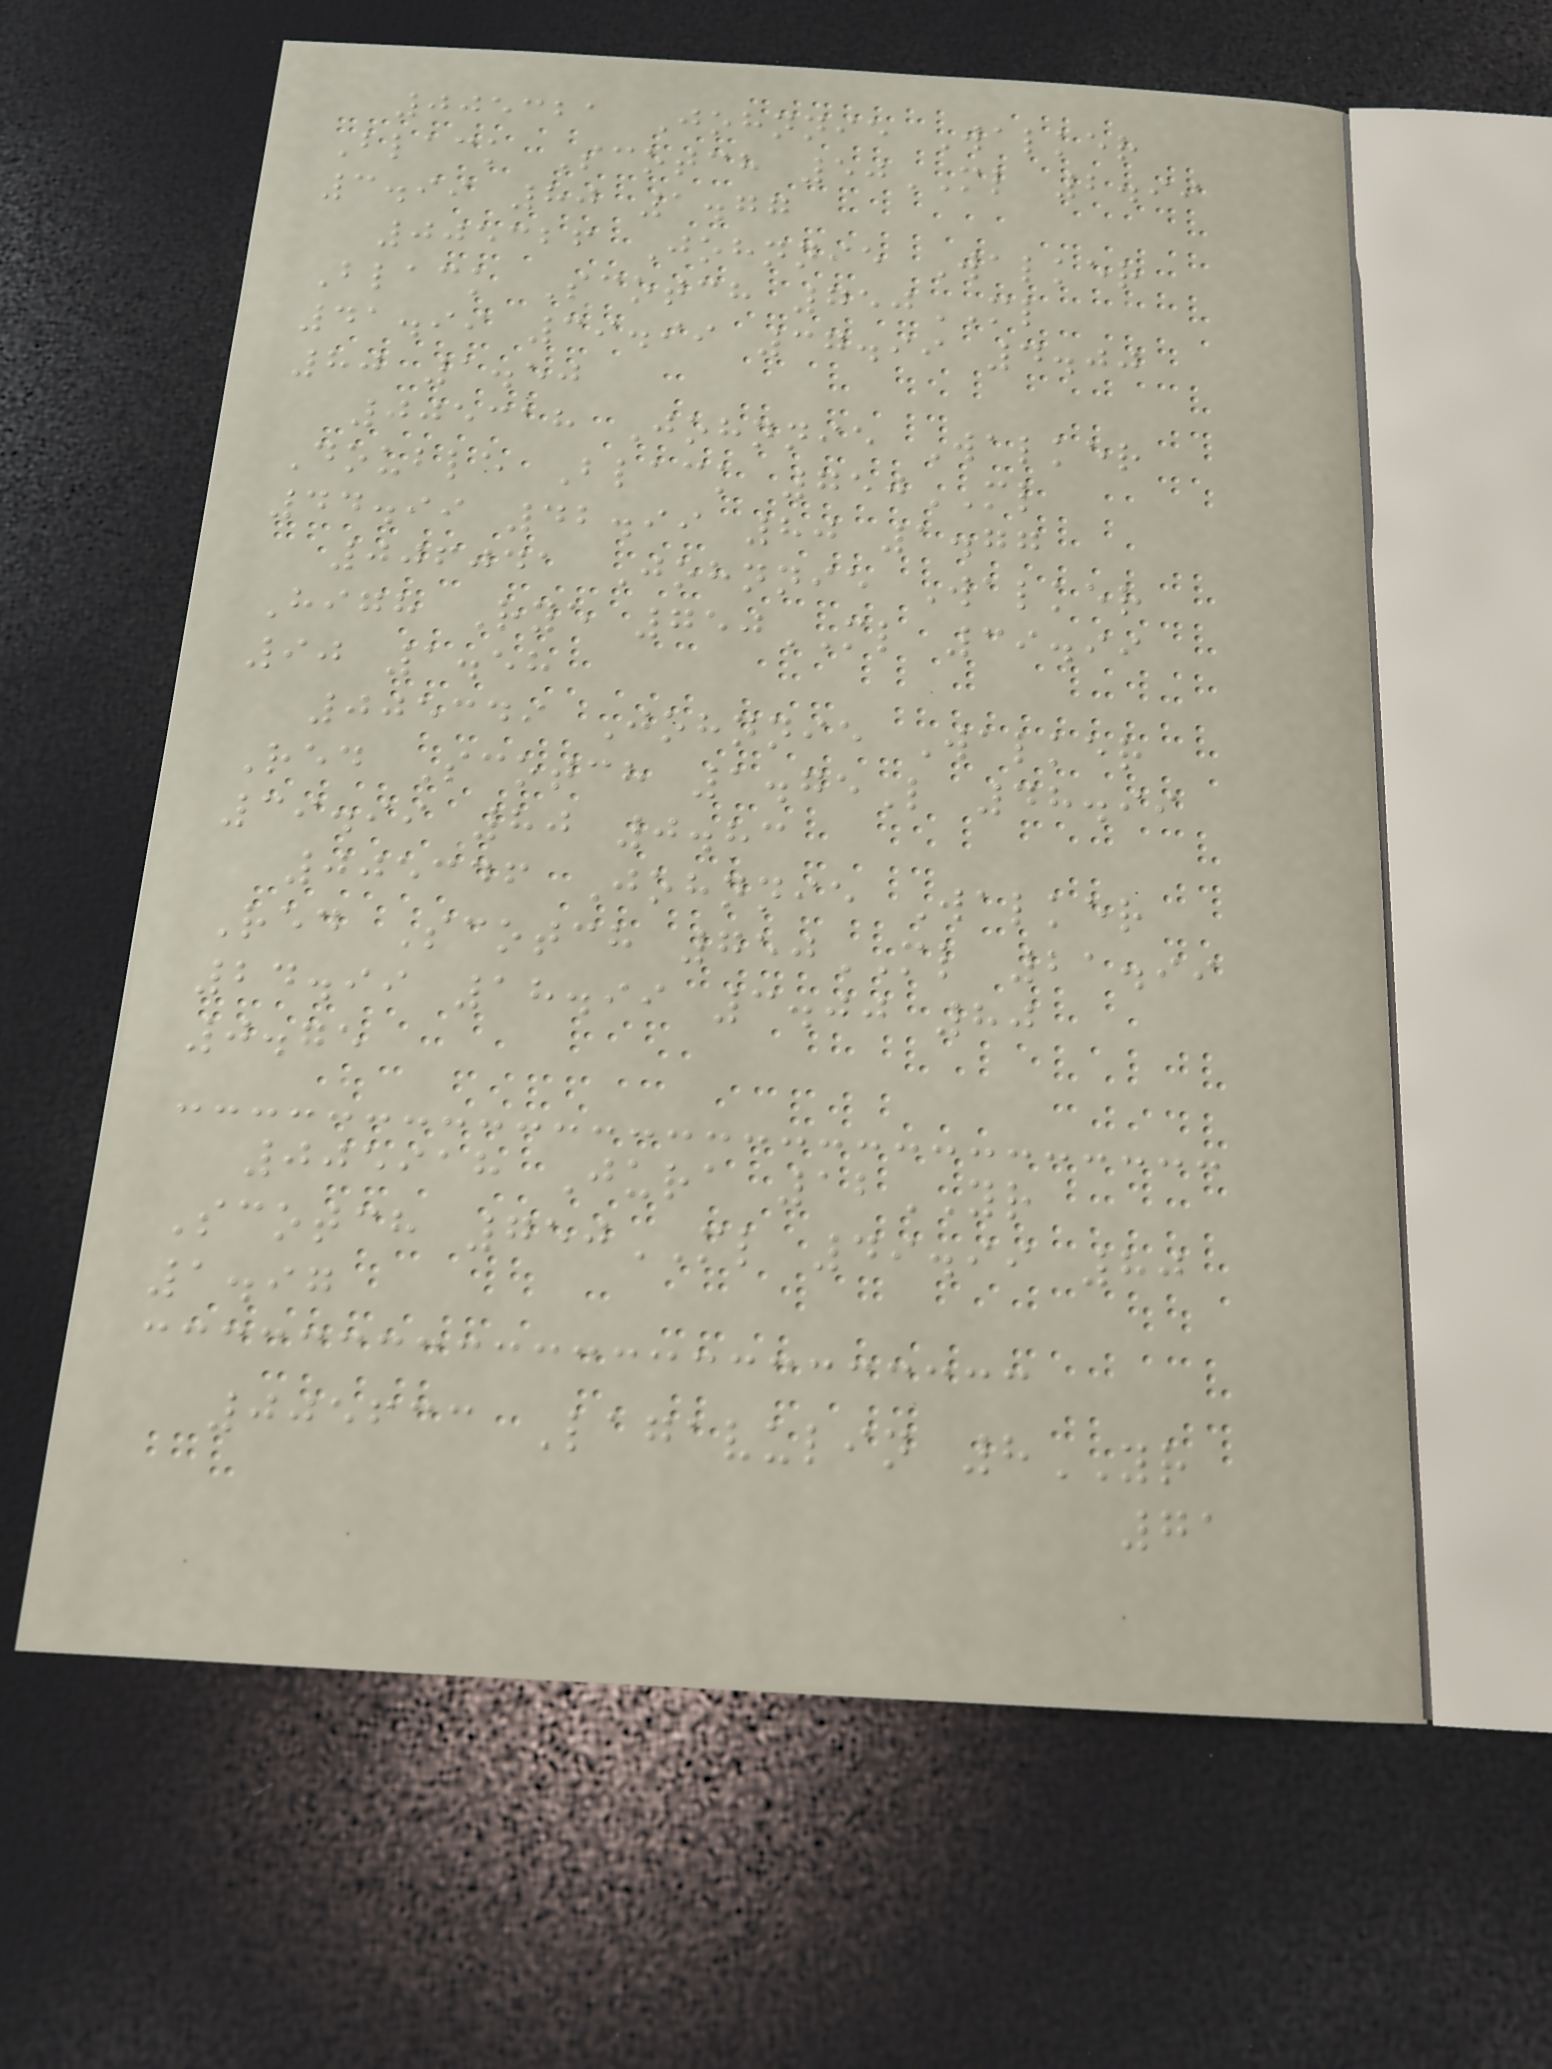005321 Johnnie Walker
Black Scotch 50ML 2.99
3.99 80 1.77
005326 Johnnie Walker
Black Scotch 750ML
41.99 39.99 37.99 4.00
80 1.50
005318 Johnnie Walker
Double Black 750ML
44.99 42.99 80 1.77
006041 Johnnie Walker
High Rye 750ML 39.99
90 1.58
005349 Johnnie Walker
Red Scotch 1.75L 48.99
39.99 80 0.83
005346 Johnnie Walker
Red Scotch 750ML 21.99
24.99 18.99 3.00 80
0.75
005918 Jura 12YR
Scotch 750ML 49.99 80
1.97
005633 Lagavulin 8YR
71
